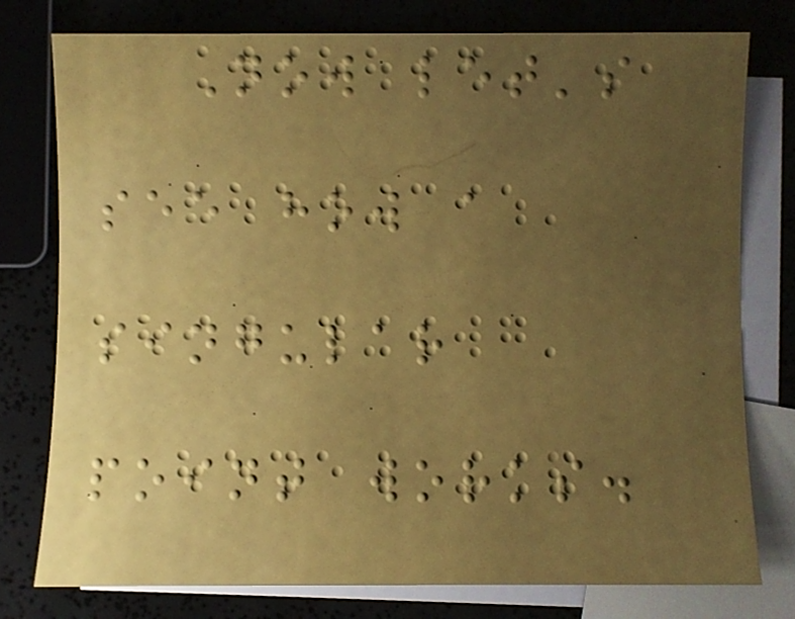Now let's
see how a
singular
point works.
